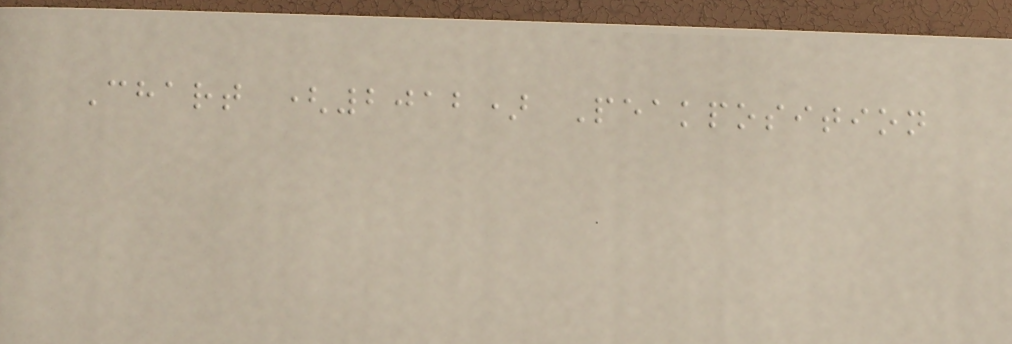Chart (2012) Peakposition
